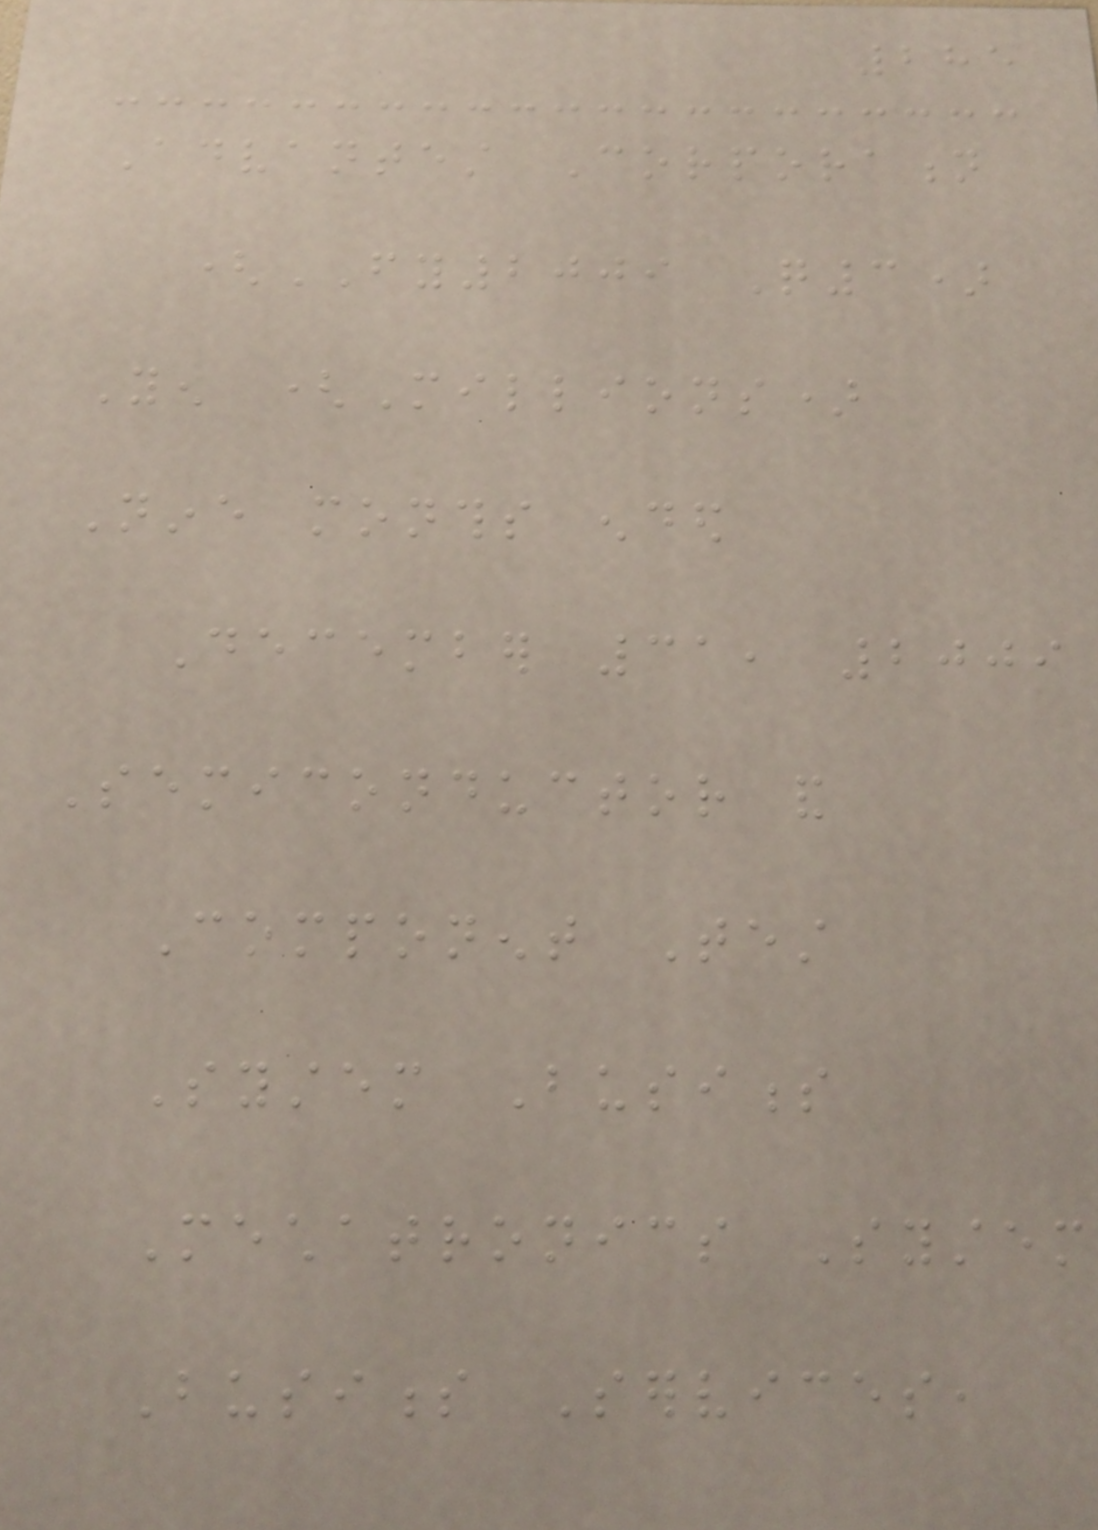285
Advantest Corporation
(FY2009 Q3)
Yen (Millions)
Nine months ended
December 31, 2009
Semiconductor and
Component Test
System Business
Mechatronics System
Business Services,
